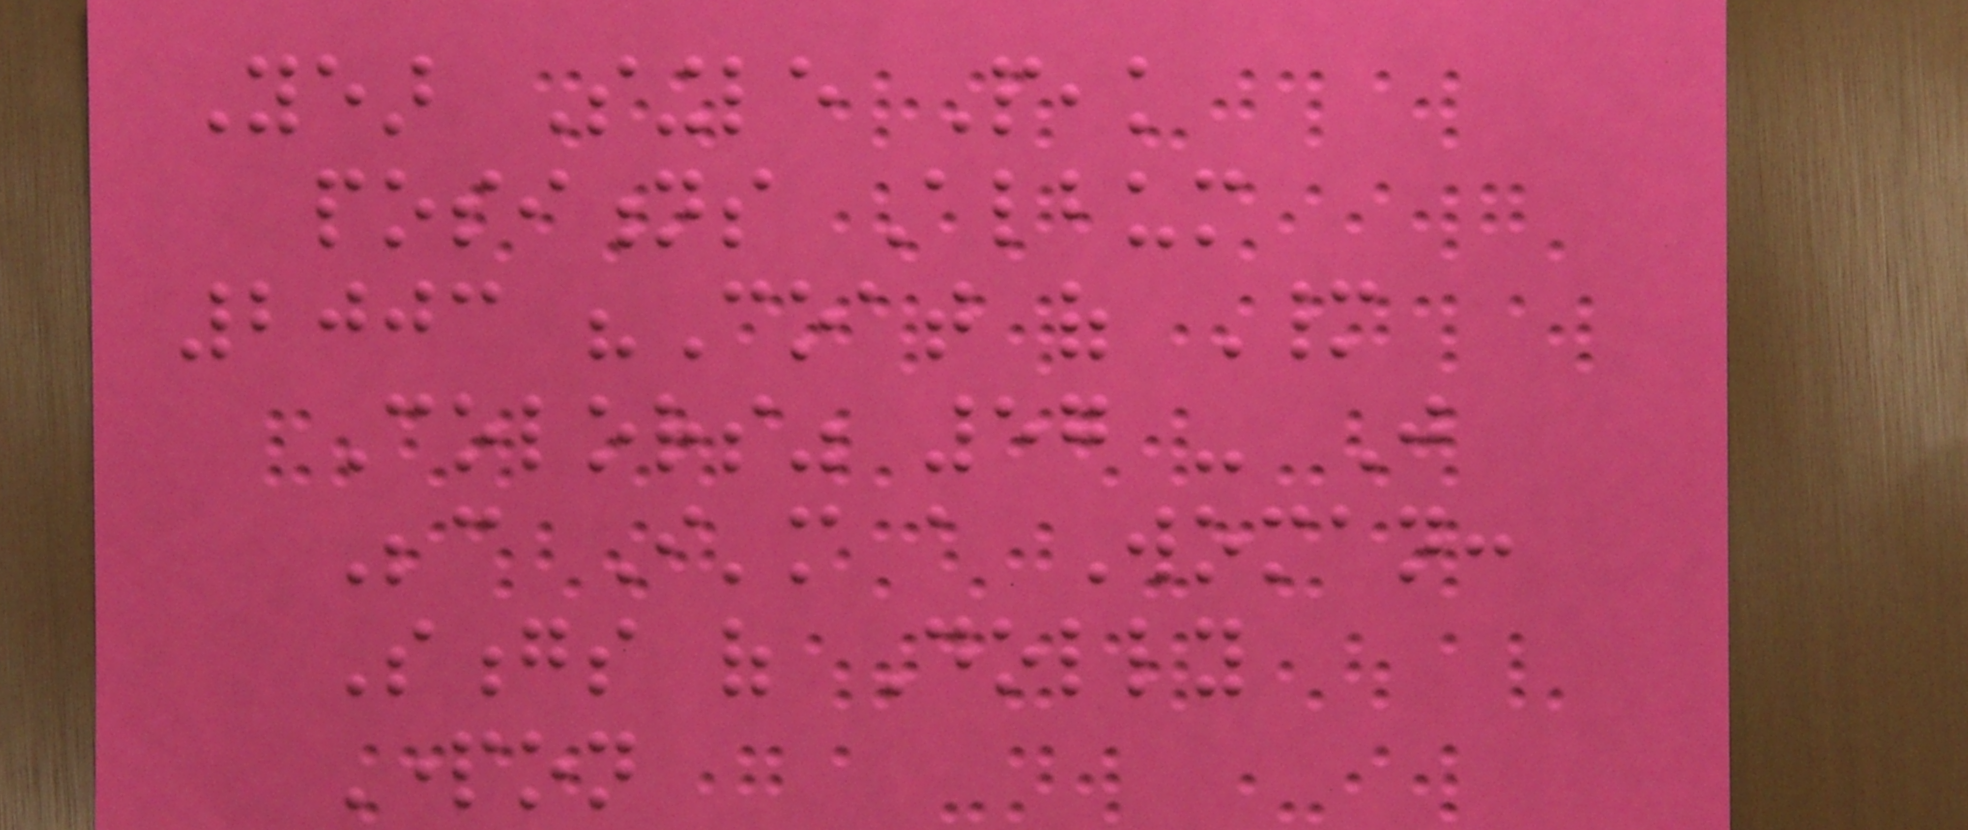Year Single Peak
positions Album
2003 "Coat of Many
Colors" 57 - Just
Because I'm a Woman:
Songs of Dolly
Parton
